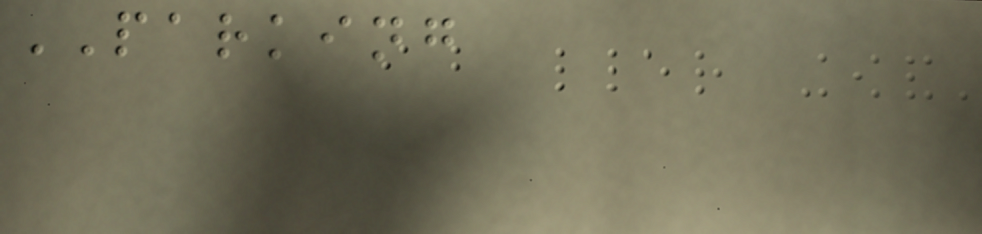PARKING
